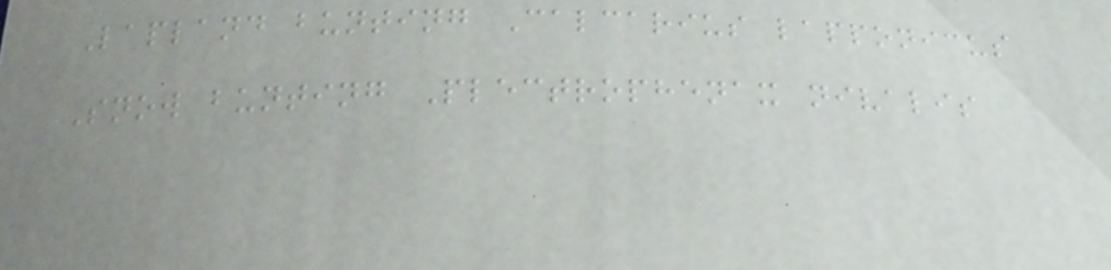Lapland bunting Calcarius lapponicus
Snow bunting Plectrophenax nivalis
